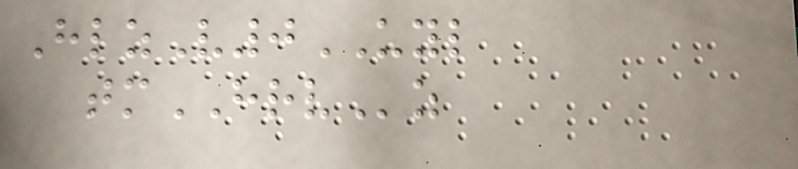HlzV0UYL
tmHRVz
